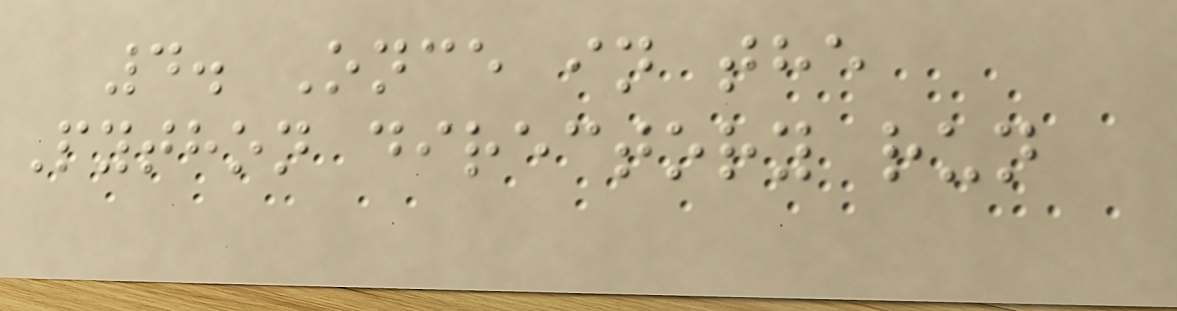4. Once in the
Python directory run
